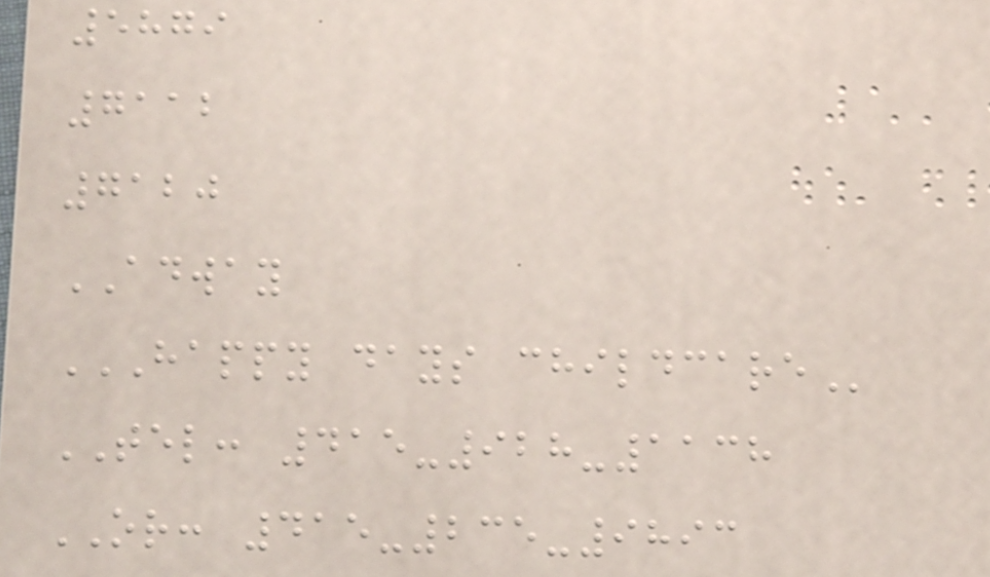5879
7112
7120
ADWAY
HAPPY DAYS CHILDCARE
TEL: 415-928-1138
OR: 415-235-9893
